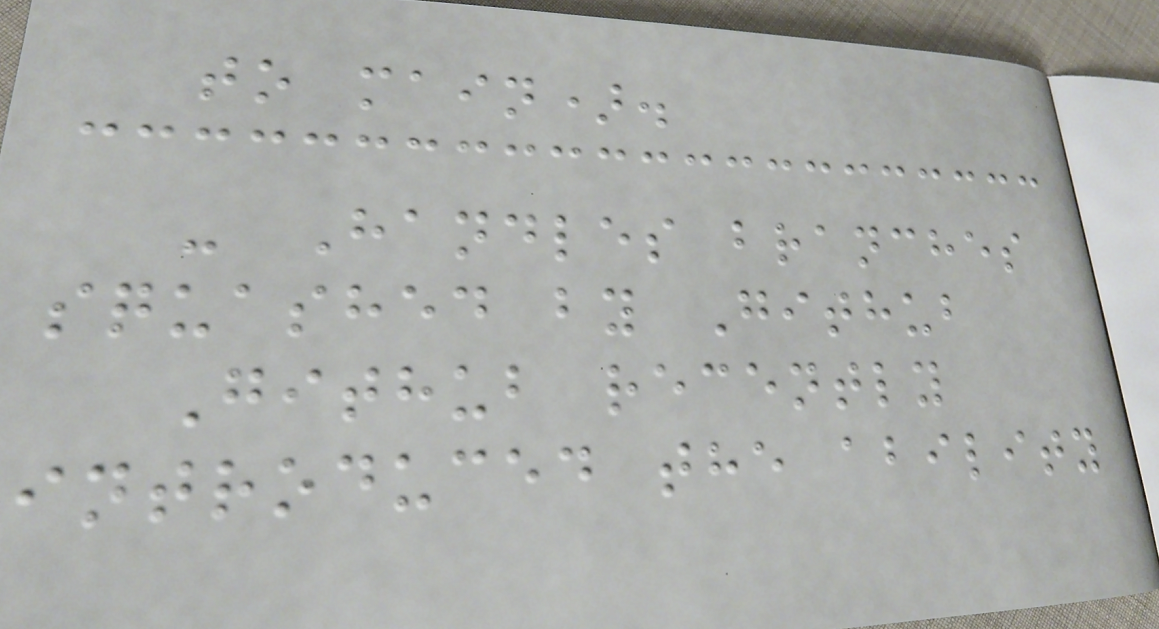to main).
- Handles branches
squashed by Github
Github recently
introduced the ability
